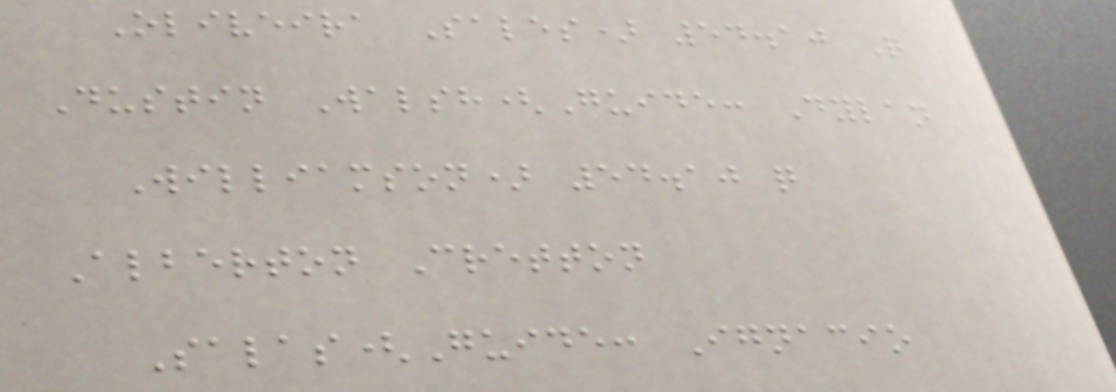Oliveira Sales) 54.10 Q
Dustin Walsh(Guide: Dylan
Williamson) 54.10 q
Alberton Cretton
Salas(Guide: Ignacio
